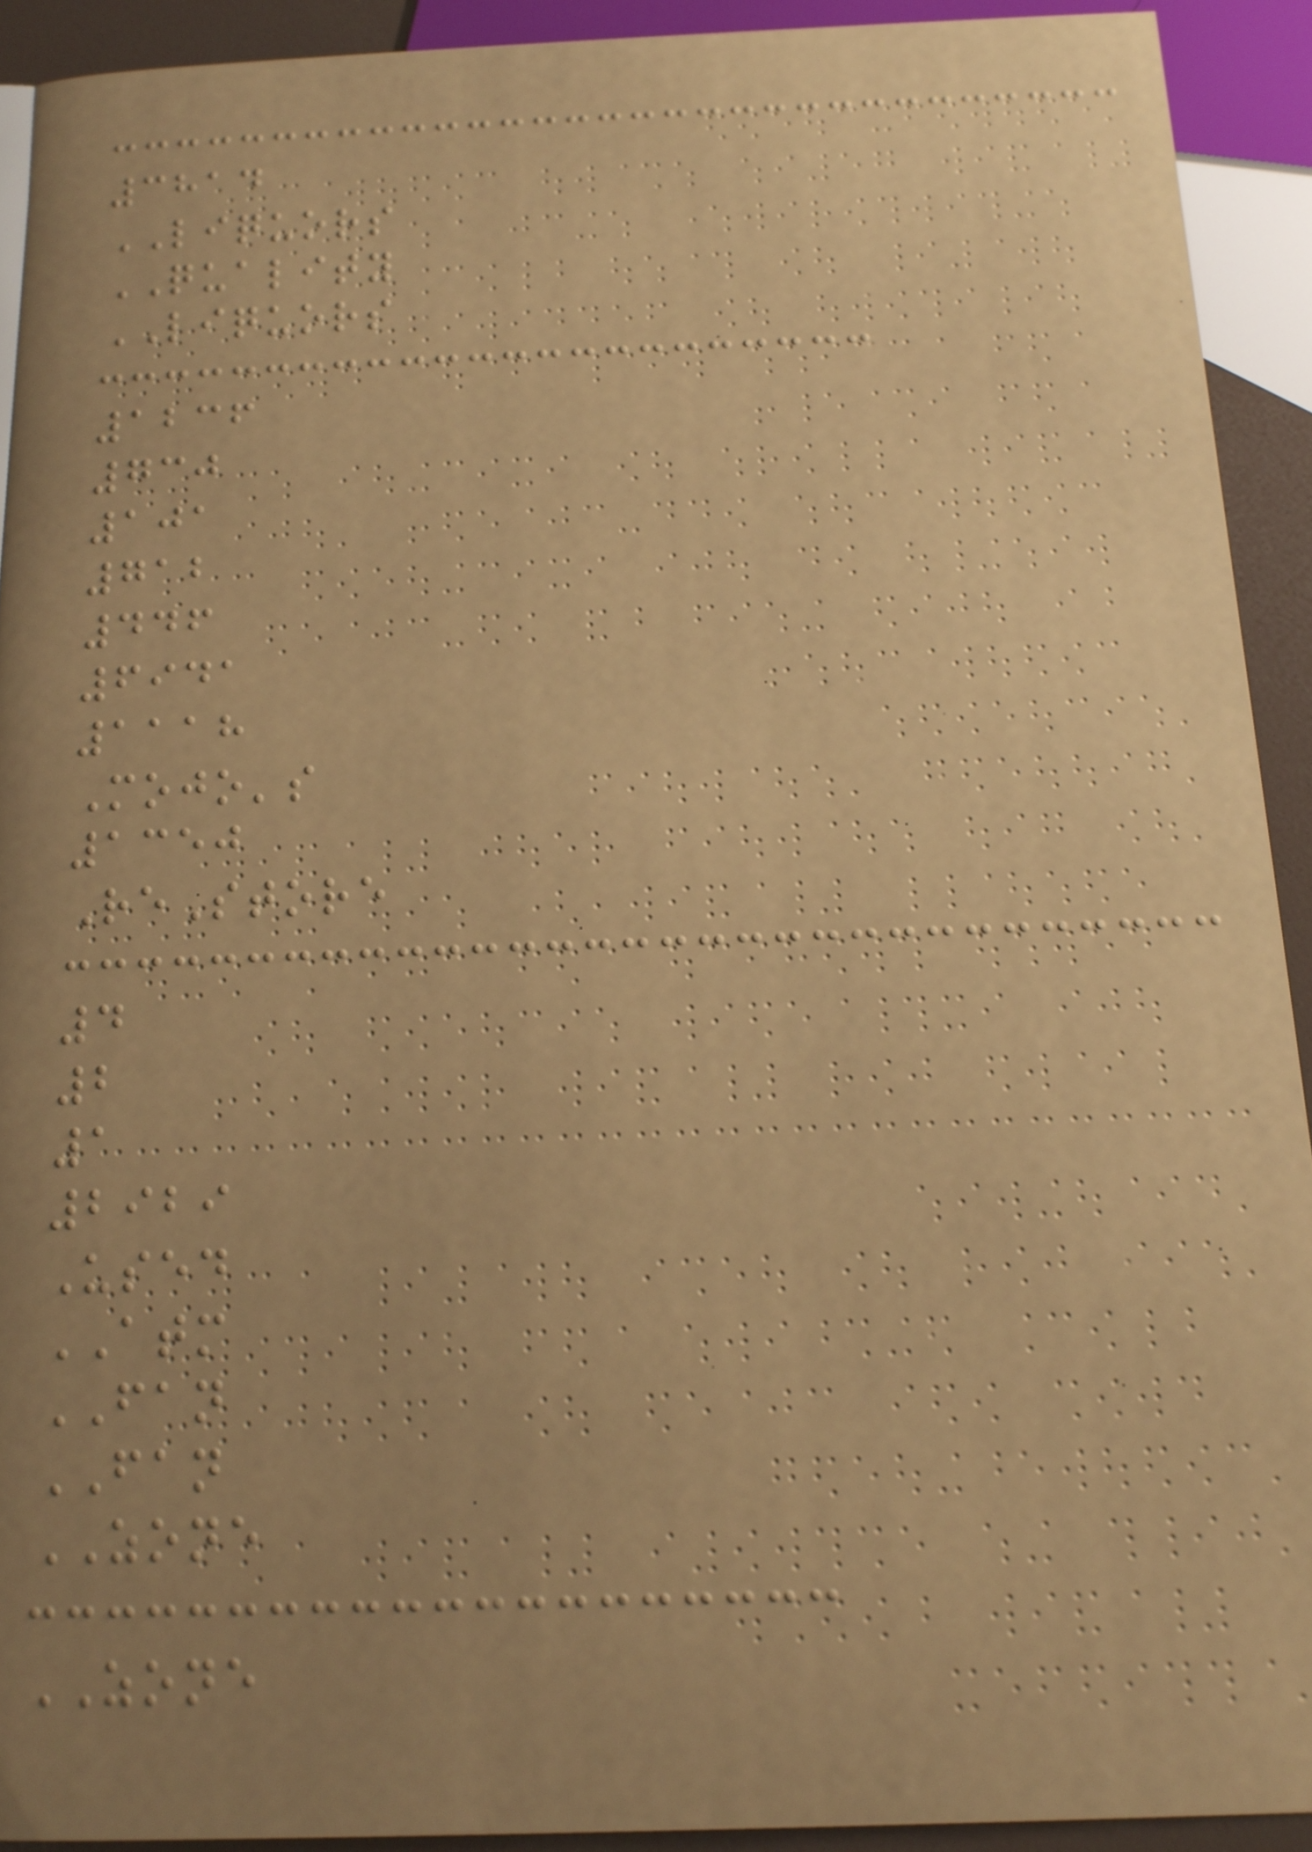3814
LIQUORS
QUALITY
LIQUORS
1236
730
101
712
446
6941
1118
Mojo's
1350
ReStore
4
2
1
2929
Used
ATM
FAN
FAN
ZONE
ZONE
